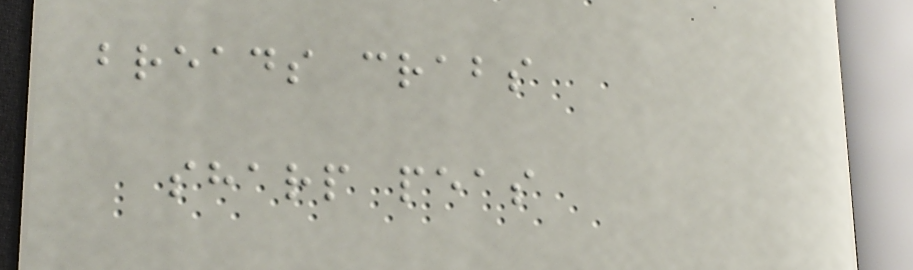breads crabs
sharp peas
